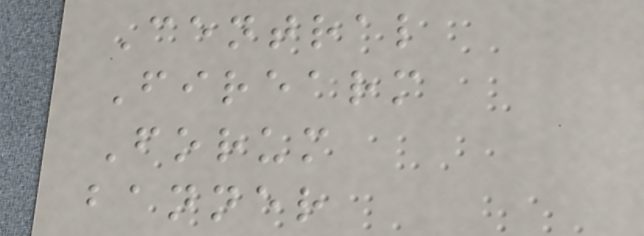Central
Firearm
Forum
banner
